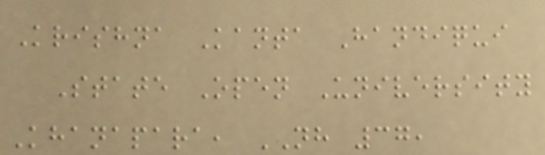Krishna Kanta Handiqui
State Open University
Khanapara, NH 37,
